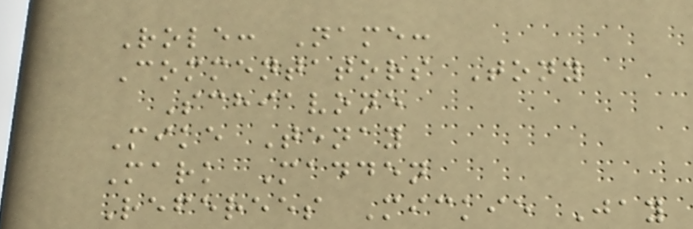Role: Name:
Commentators Tony
Schiavone
Mike Tenay
Mark Madden
Referees Mickie Jay
